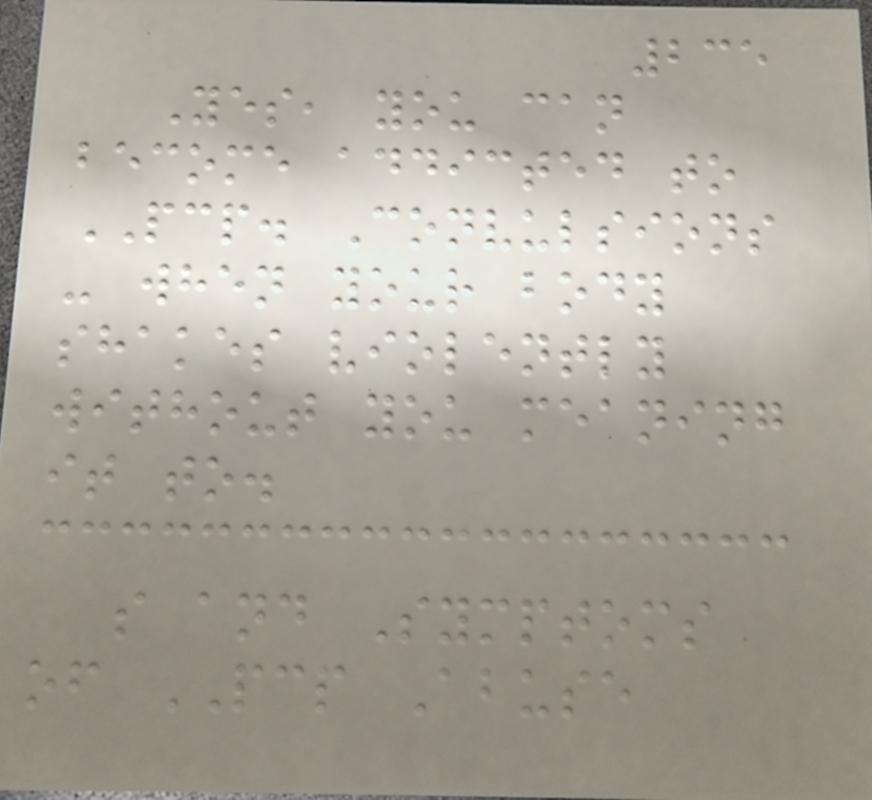235
Yes, you can
become addicted to
PCP. Convulsions
- when your body
shakes violently
without you meaning
it to.
s and Symptoms
of PCP Abuse
